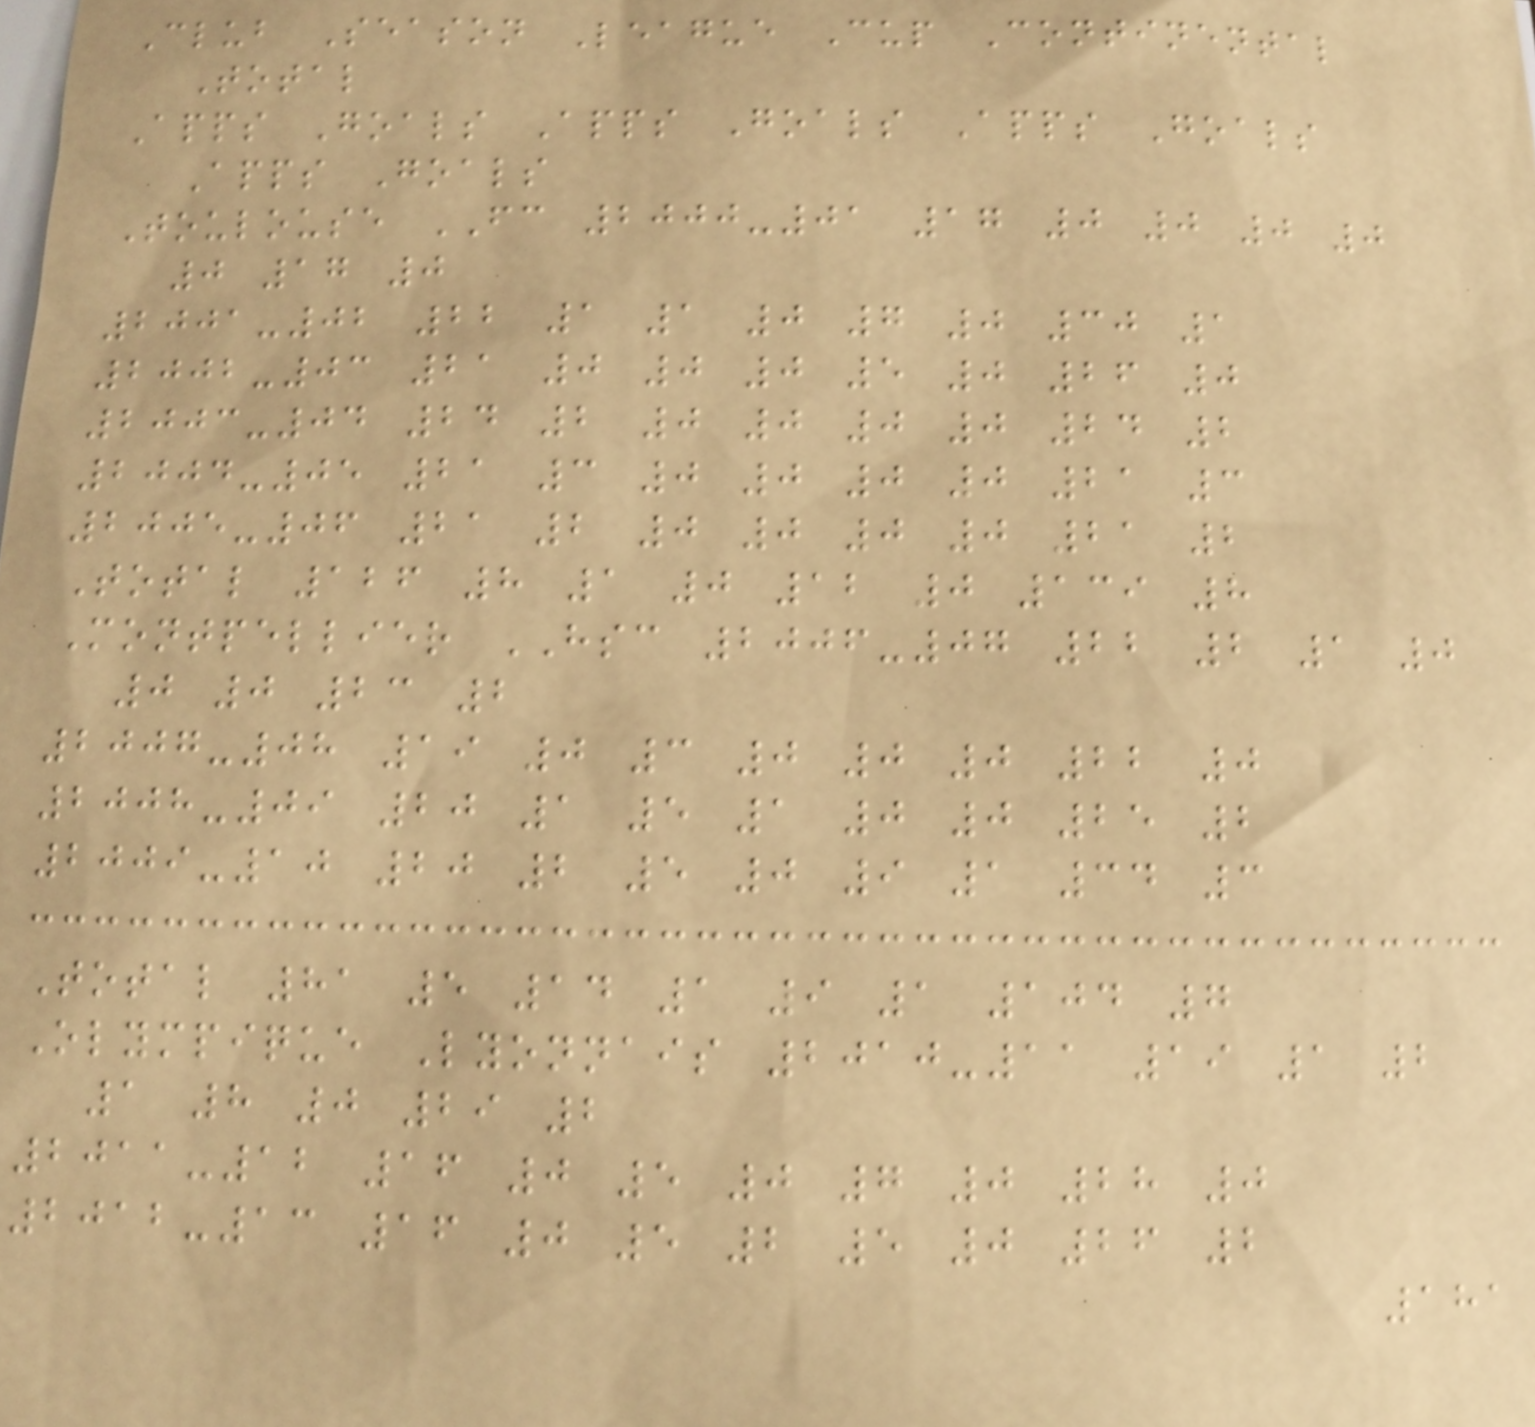Club Season League Cup Continental
Total
Apps Goals Apps Goals Apps Goals
Apps Goals
Toulouse FC 2000-01 17 0 0 0 0
0 17 0
2001-02 22 1 1 0 7 0 30 1
2002-03 21 0 0 0 5 0 26 0
2003-04 24 2 0 0 0 0 24 2
2004-05 21 3 0 0 0 0 21 3
2005-06 21 2 0 0 0 0 21 2
Total 126 8 1 0 12 0 139 8
Montpellier HSC 2006-07 22 2 1 0
0 0 23 2
2007-08 19 0 3 0 0 0 22 0
2008-09 20 1 5 1 0 0 25 2
2009-10 20 2 5 0 9 1 34 3
Total 81 5 14 1 9 1 104 7
Olympique Lyonnais 2010-11 19 1 2
1 8 0 29 2
2011-12 16 0 5 0 7 0 28 0
2012-13 16 0 5 2 5 0 26 2
181
